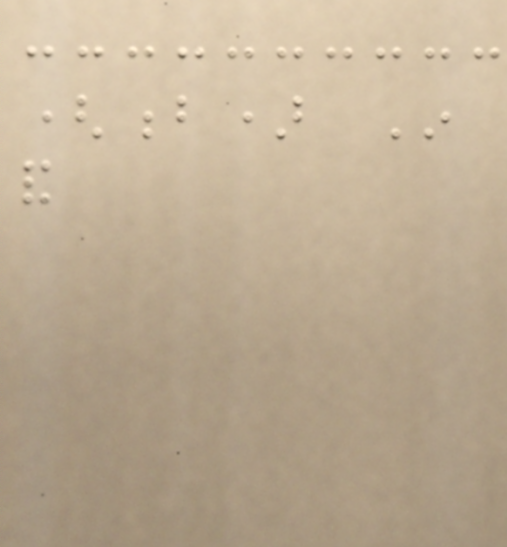(b) In
and
